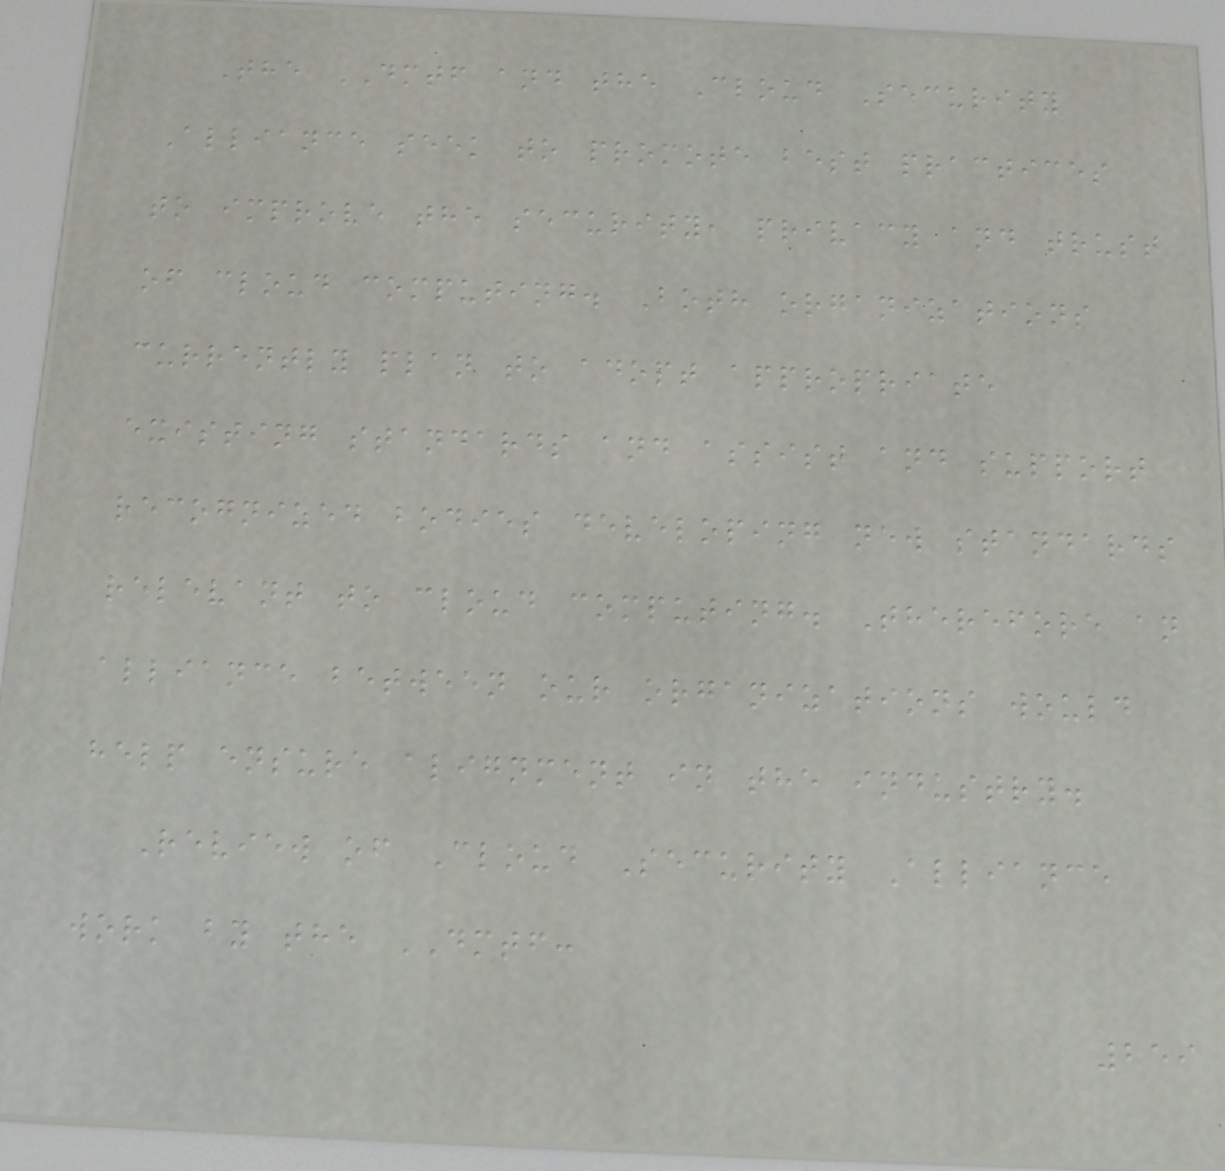The DMTF and the Cloud Security
Alliance seek to promote best practices
to improve the security, privacy and trust
of cloud computing. Both organizations
currently plan to adopt appropriate
existing standards and assist and support
recognized bodies developing new standards
relevant to cloud computing. Therefore an
alliance between our organizations would
help ensure alignment in the industry.
Review of Cloud Security Alliance
work by the DMTF:
259
